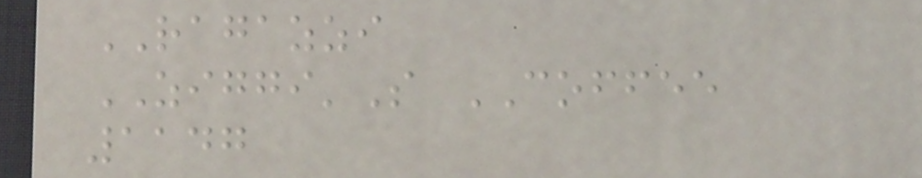RAGAZZI
ZIGGI'S COFFEE
1147
